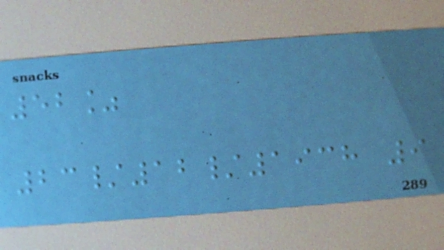52%
23/12/1938 9
